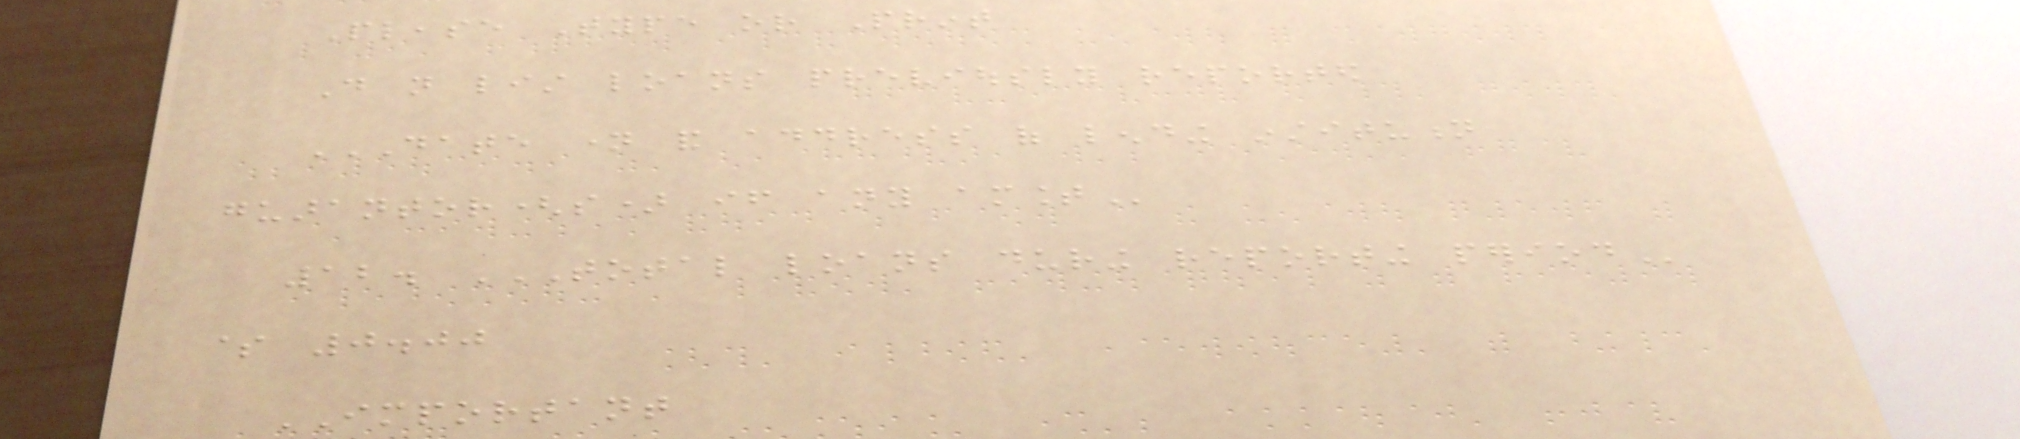Please Type or Print
Do not list loans previously reported
DATE NAME AND ADDRESS OF LENDING INSTITUTION
GUARANTOR(S) IF ANY AMOUNT
12. TOTAL LOANS DURING REPORTING PERIOD
$ 0.00
IMPORTANT
